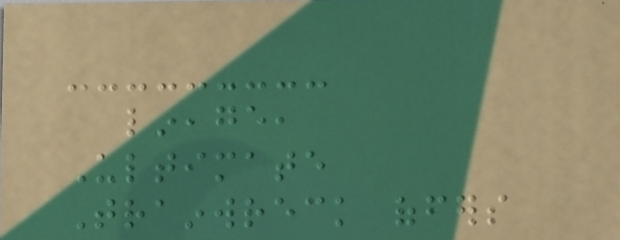lineage,
Ultimate
Trainwreck offers
